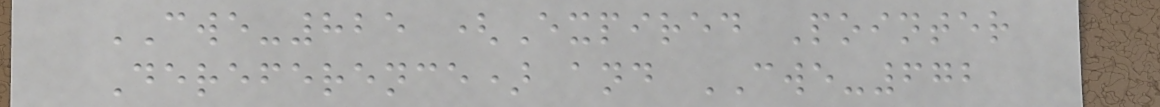CWE-825 (Expired Pointer
Dereference) and CWE-672
